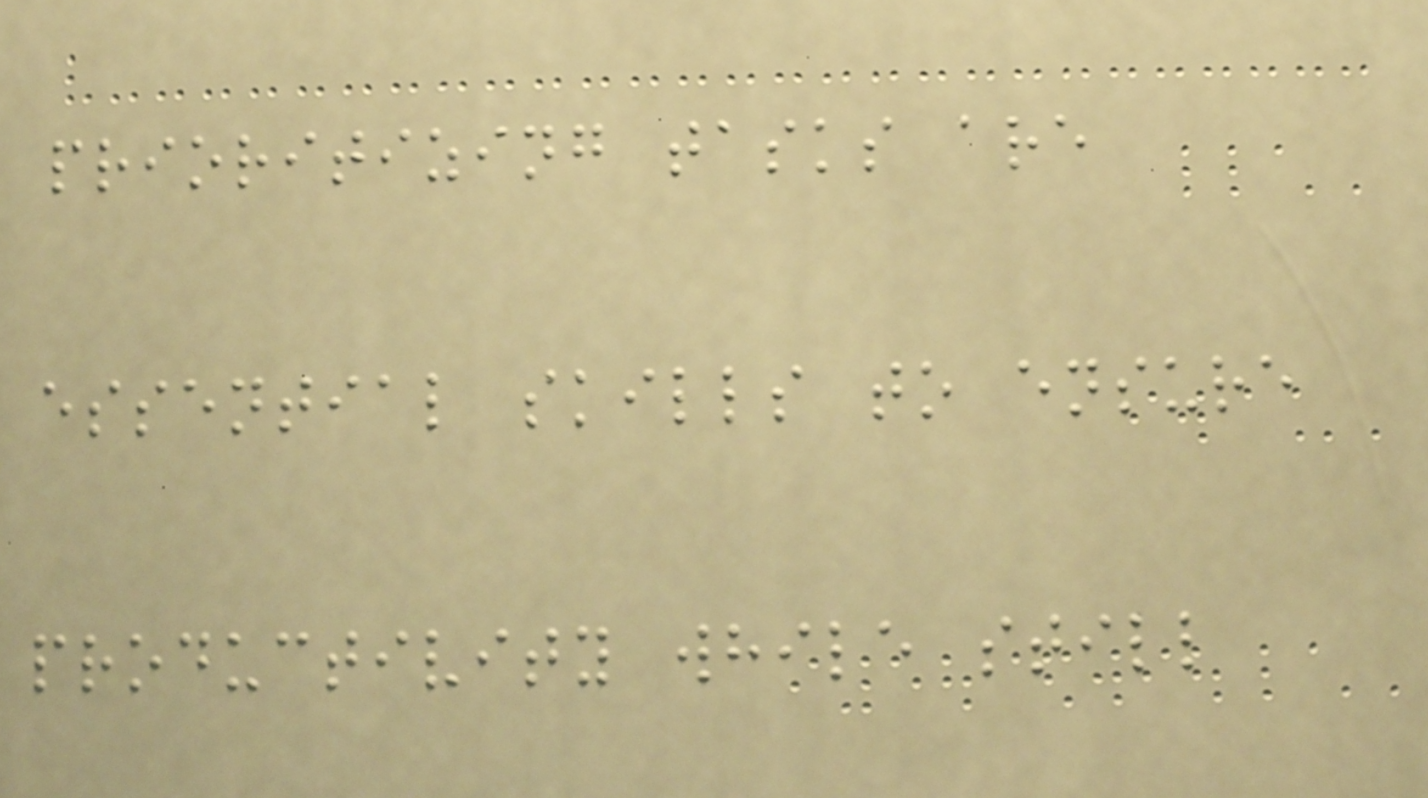prioritizing tasks are
essential skills to ensure
productivity while still
